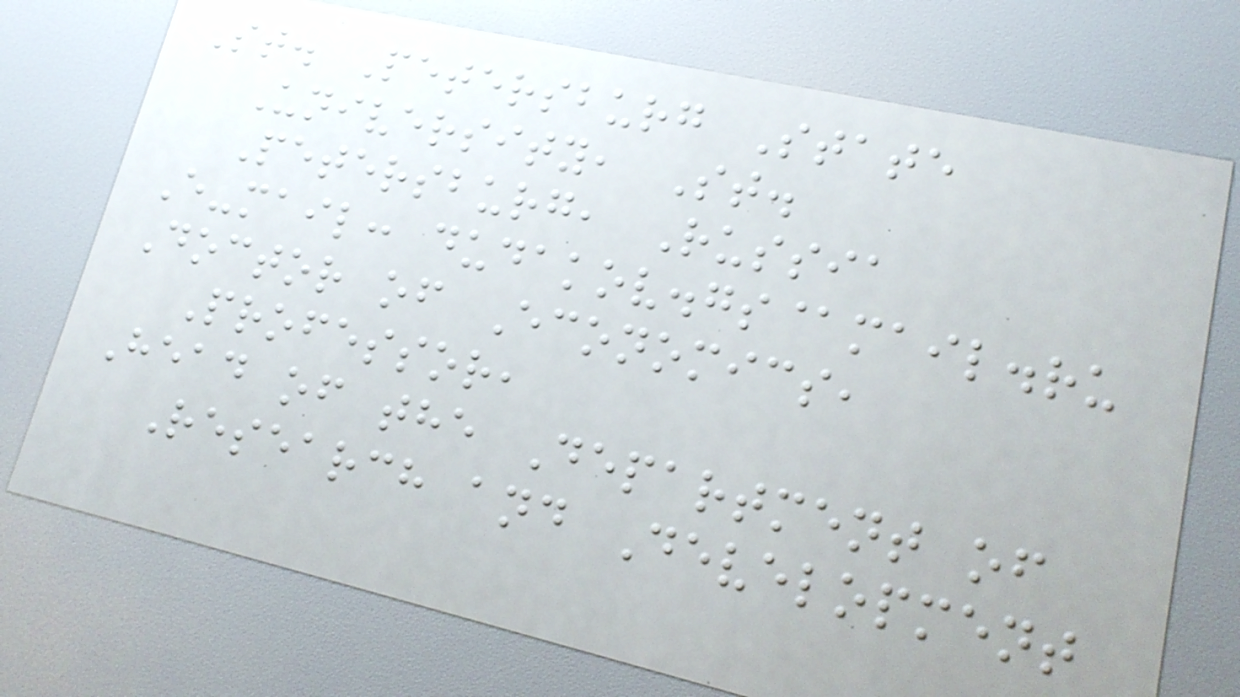St. Petersburg State
University, St.
Petersburg, Russia
E-mail: dudakov.gs@mail.ru
Doctor of Economics,
Professor,
Head of the Department of
Research and Development
